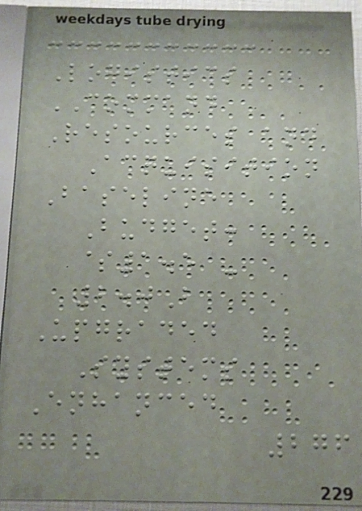Logistics
COMMAND
Resources and
Acquisition
Baseline
Budget:
$1.5 -
2.0B
Upgraded
Systems
Enhanced
276
